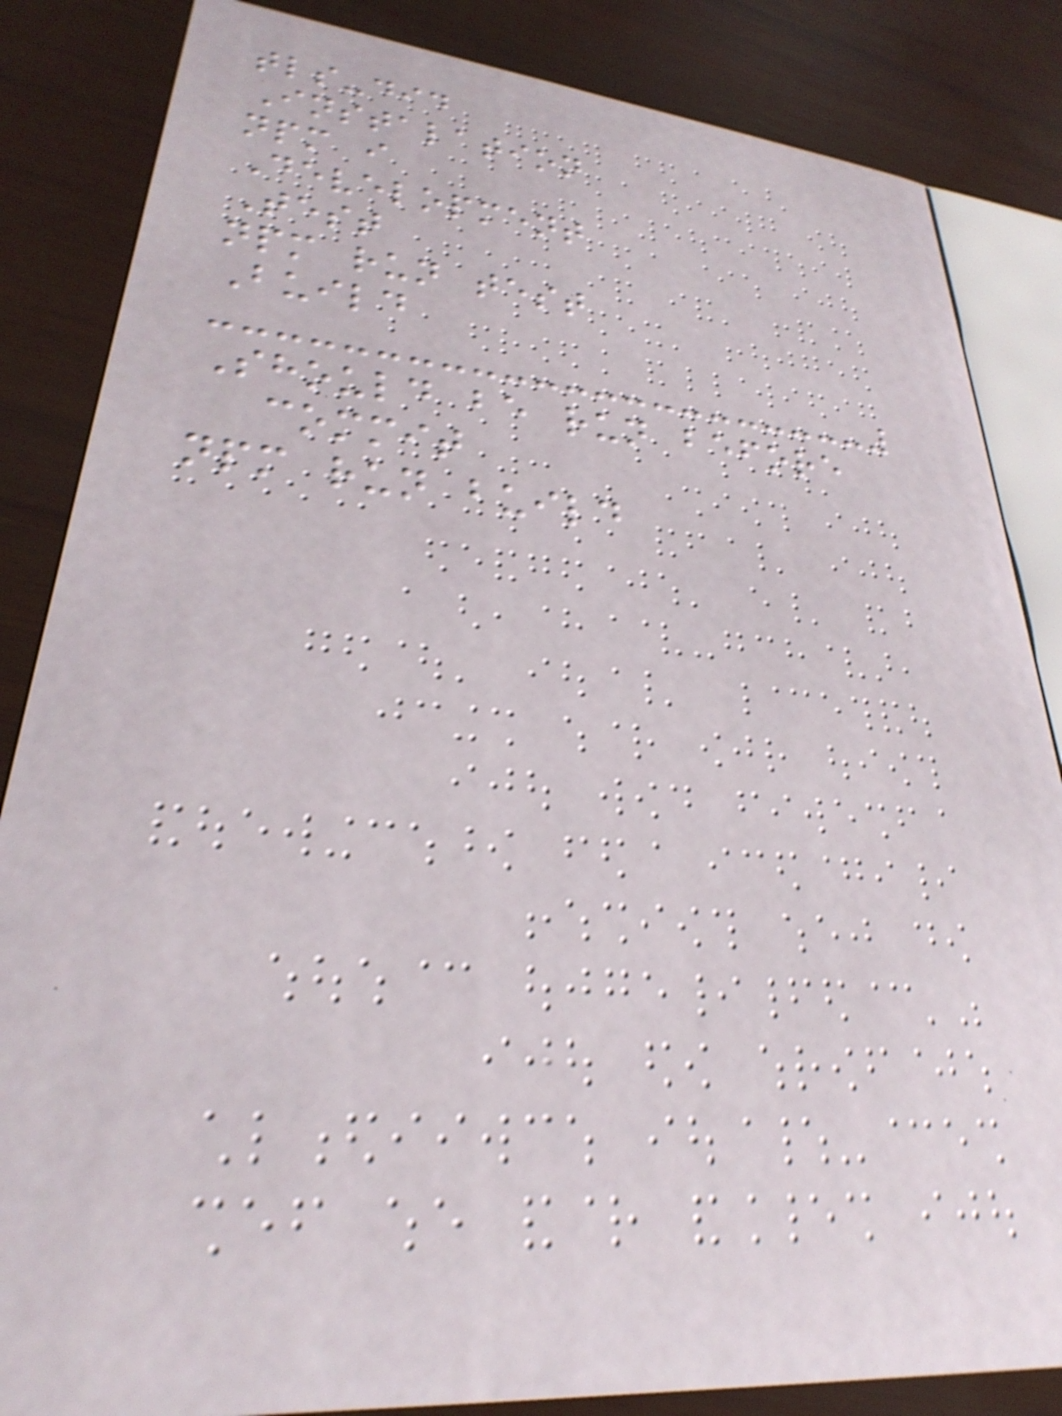tls-did
Instalation
npm i
Development
Test
npm run test
Build
Should be run before
commit
npm run build
